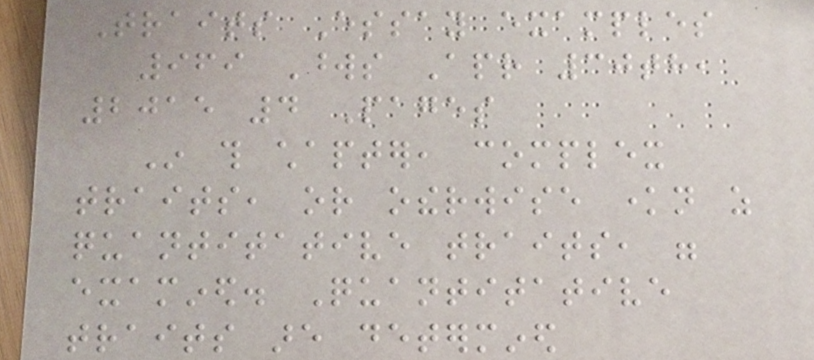Traits Essay examples
969 Words Apr 30th,
2015 4 Pages
In this chapter, complex
traits, or otherwise known as
quantitative traits, were
examined. Quantitative
traits are determined
